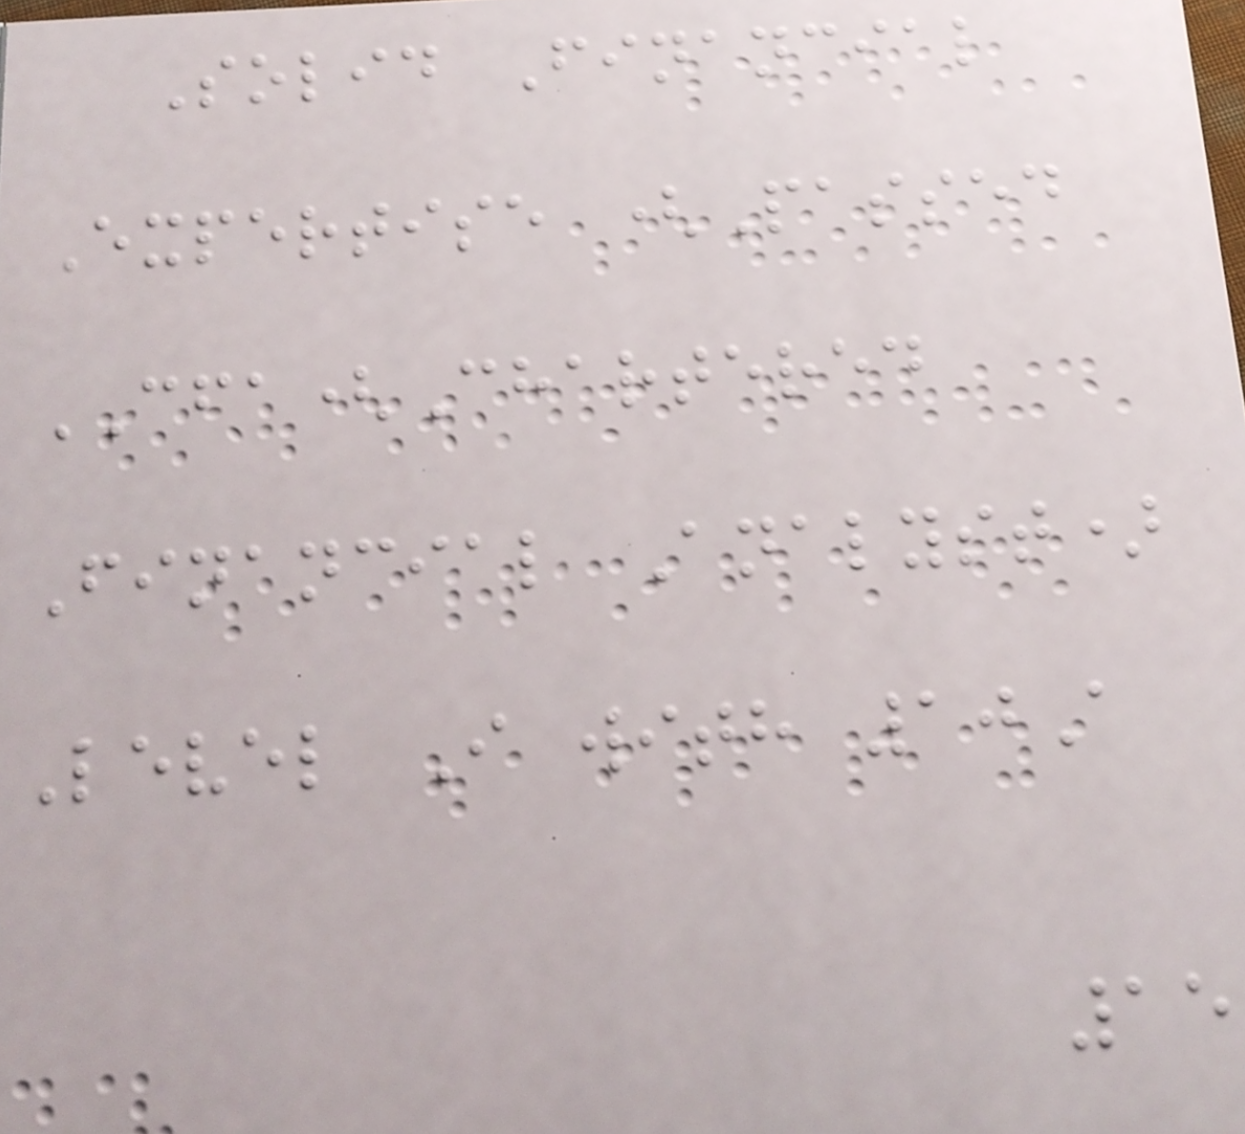Solid Financial
Expertise (Passed
CFA(Chartered
Financial Analyst)
Level I with 10A
15
